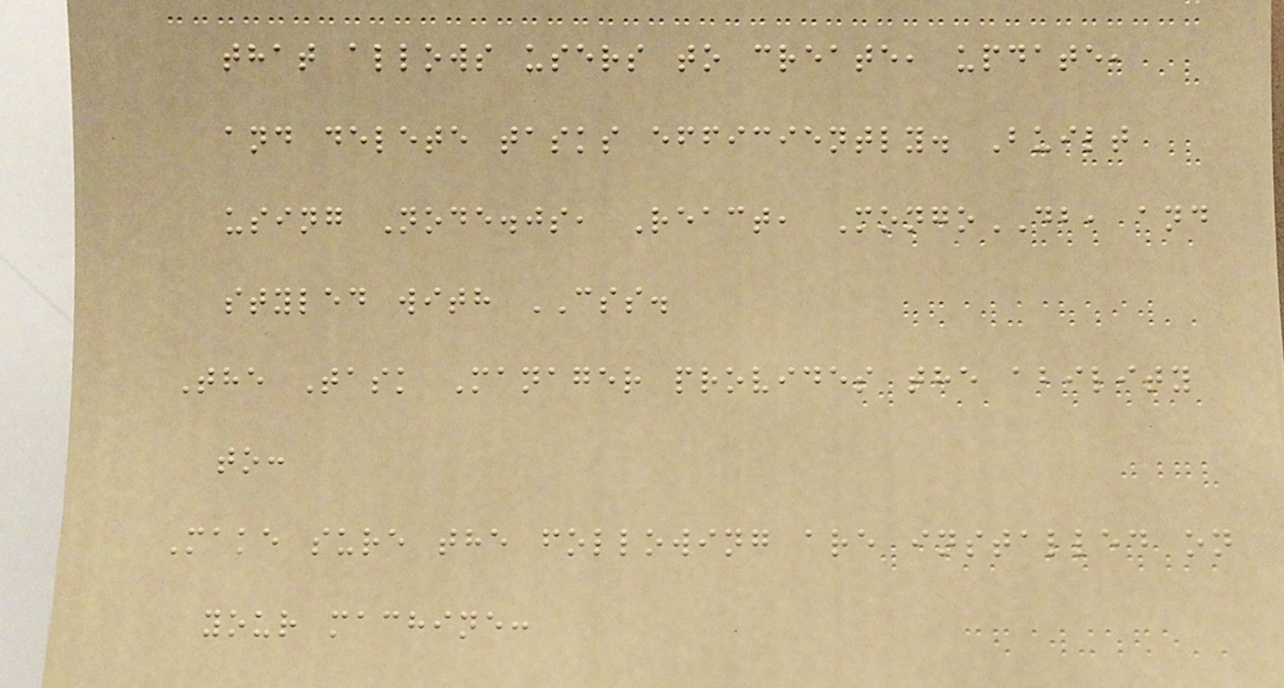that allows users to create, update,
and delete tasks efficiently. Built
using Node.js, React, MongoDB, and
styled with CSS.
The Task Manager provides the ability
to:
Make sure the following are installed on
your machine:
